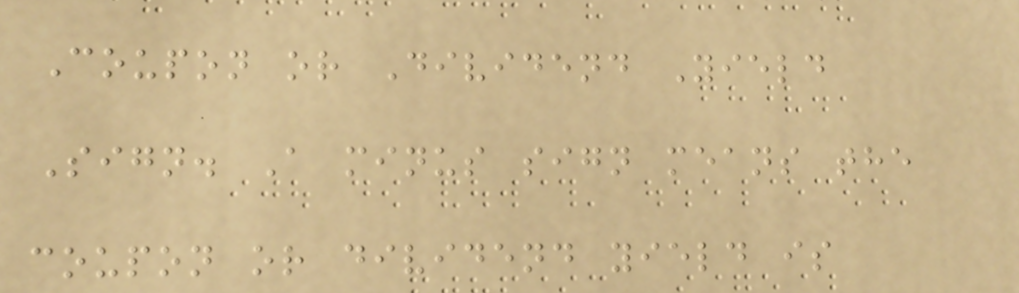Coupon or Dividend Yield
Sign. A minus sign means the
coupon or dividend yield is
